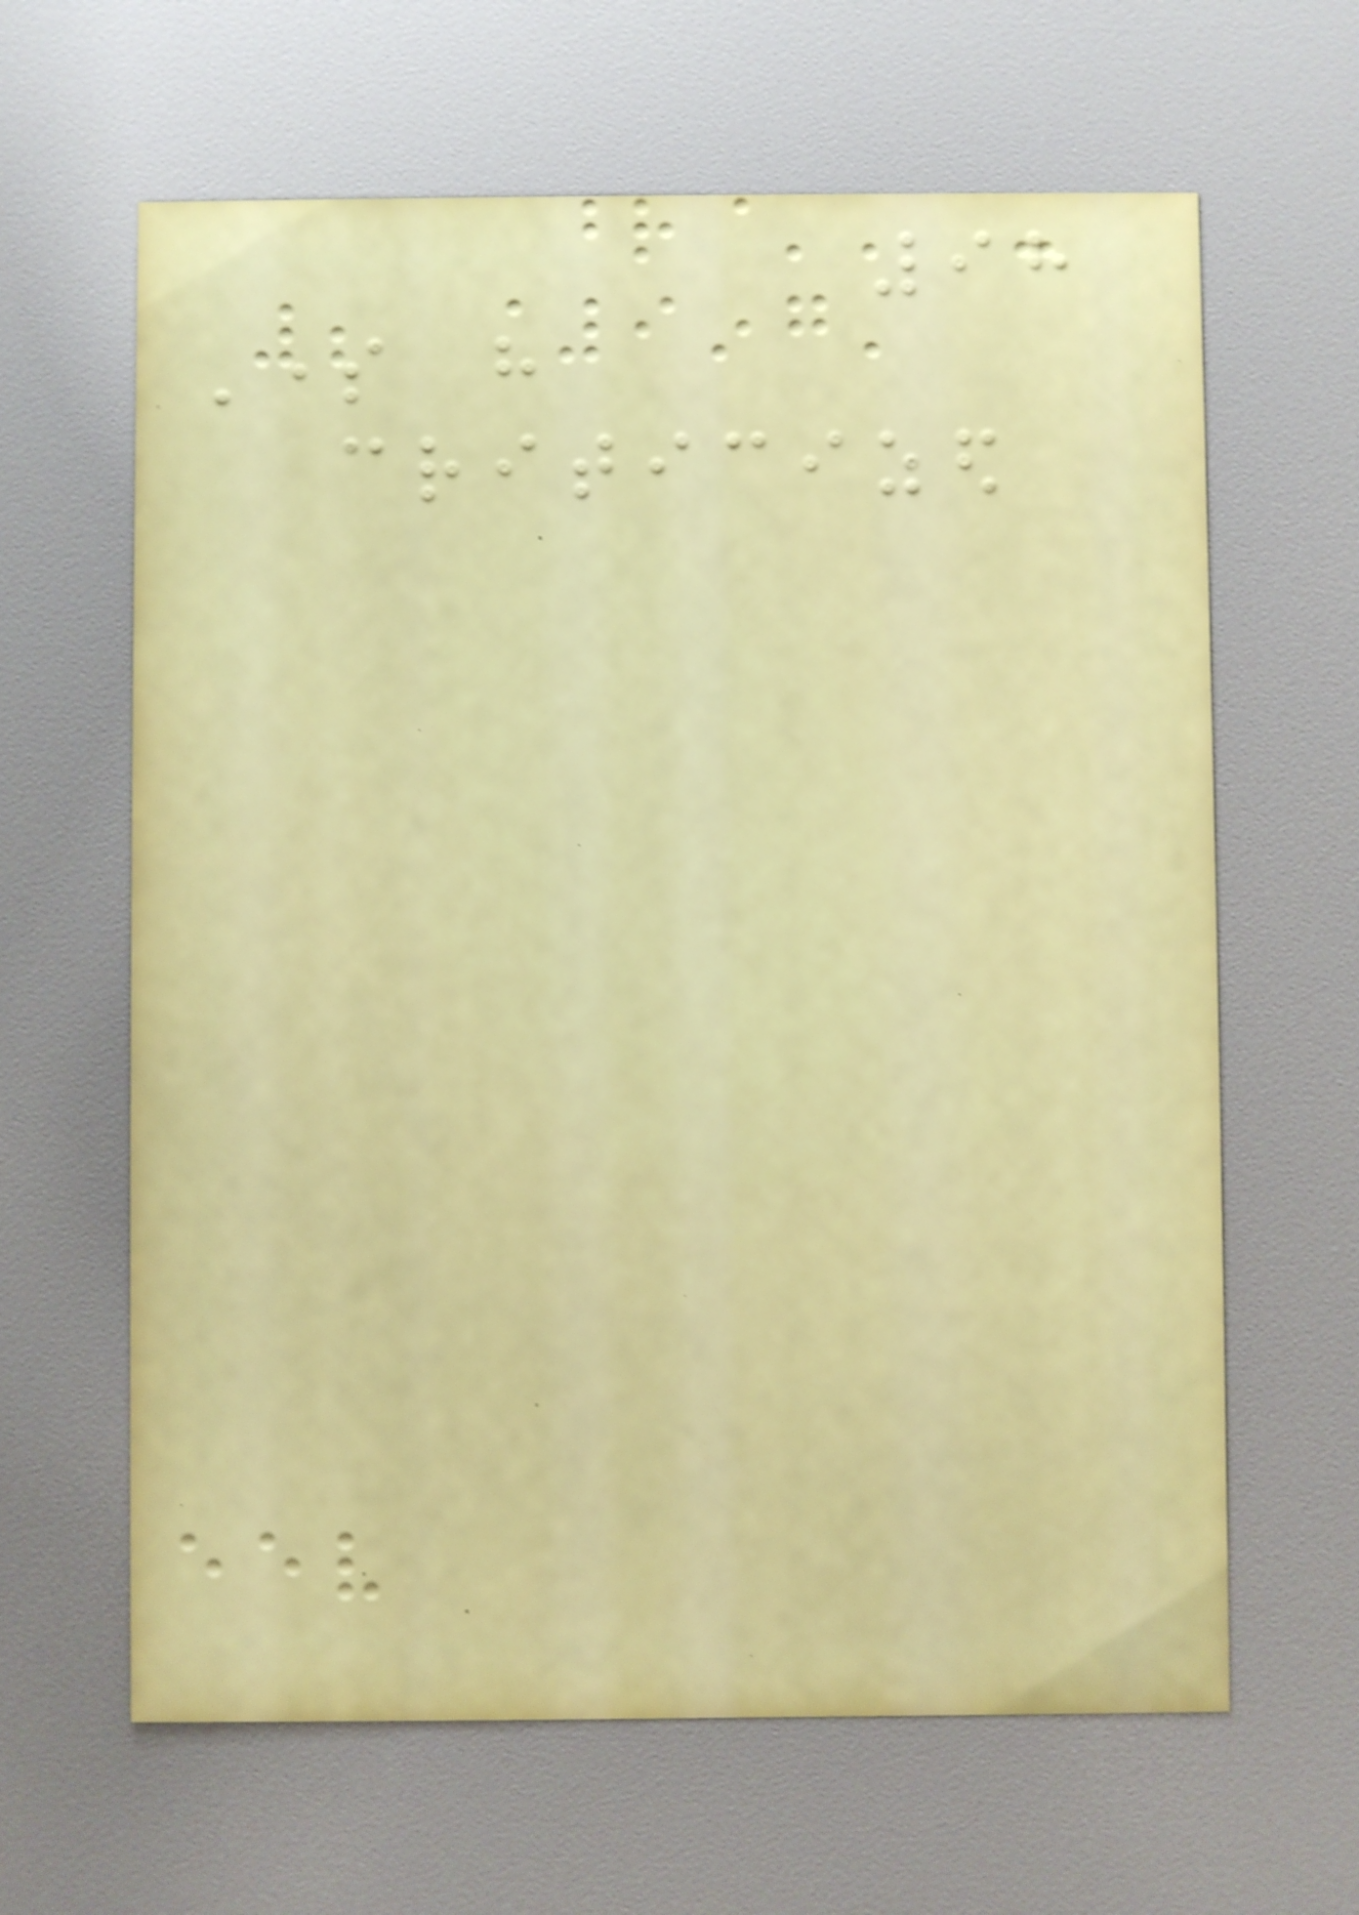98
Some have
criticized
